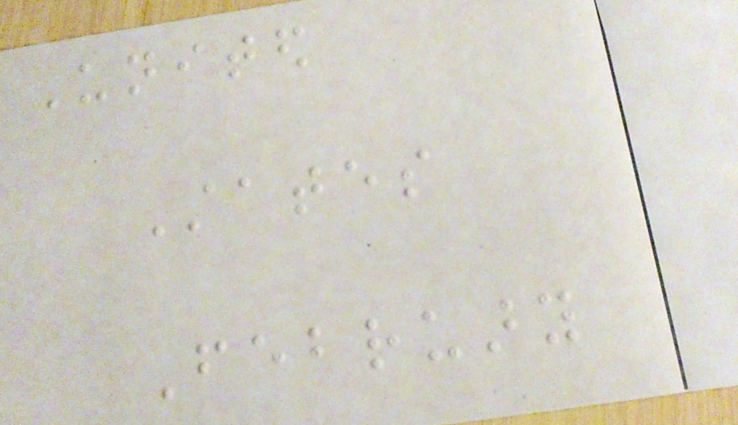United
States
February
